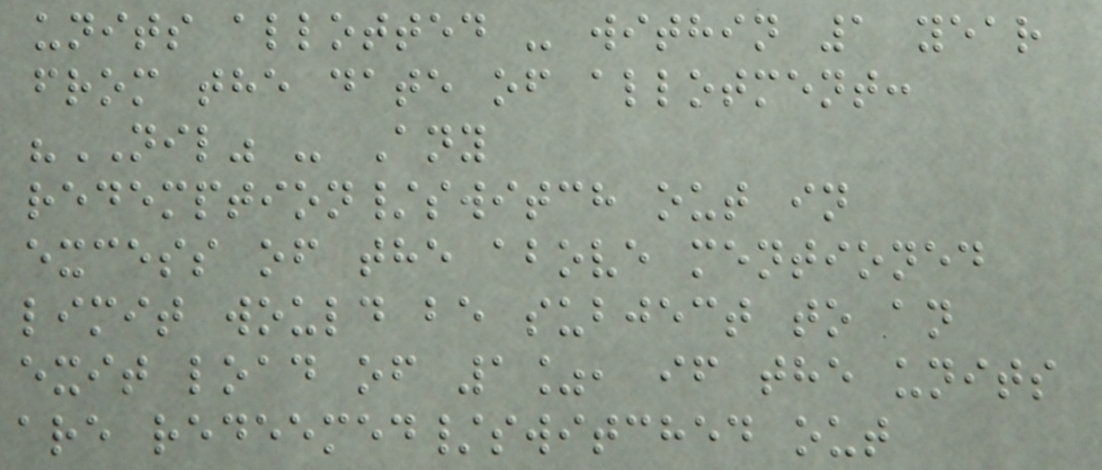units allotted - within 1 year
from the date of allotment:
"NIL" - Any
redemption/switch out in
excess of the above mentioned
limit would be subject to an
exit load of 1%, if the units
are redeemed/switched out
